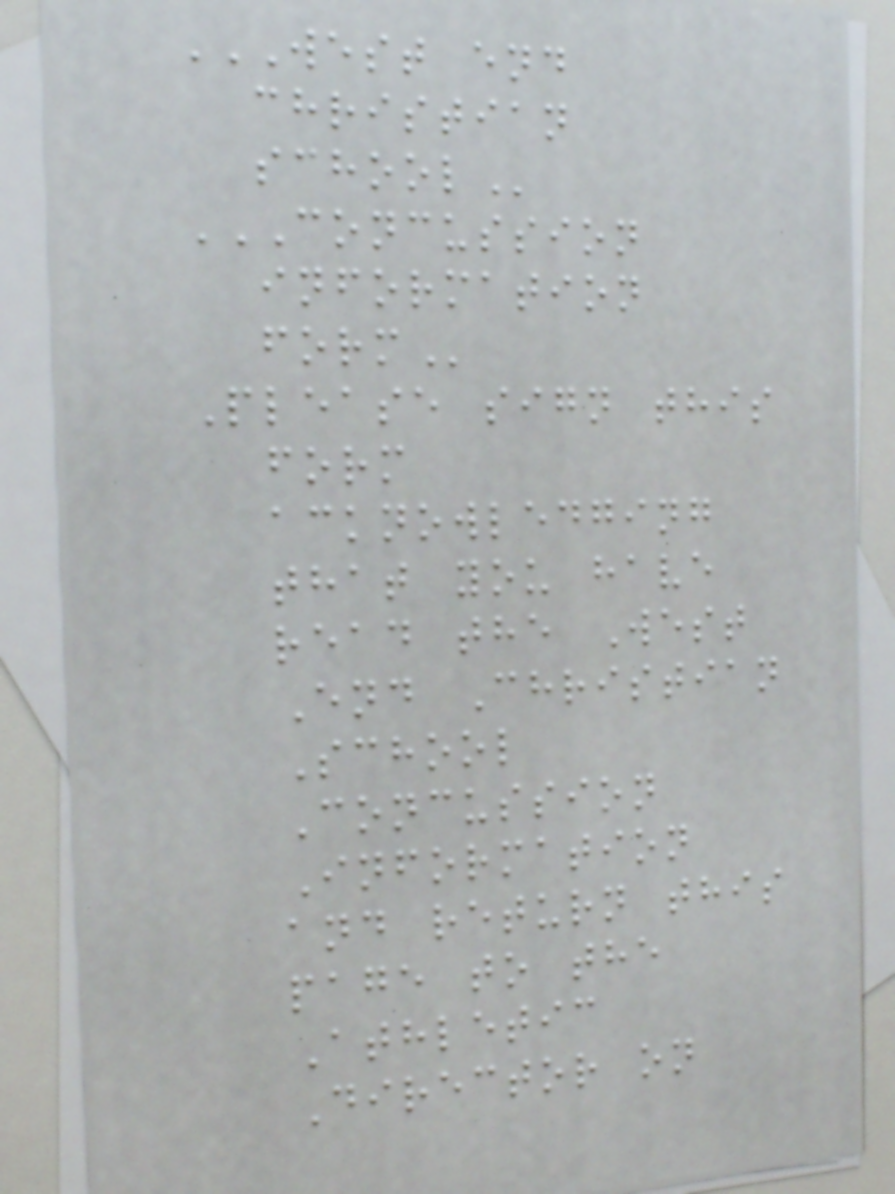WEST END
CHRISTIAN
SCHOOL
CONCUSSION
INFORMATION
FORM
Please sign this
form
acknowledging
that you have
read the West
End Christian
School
Concussion
Information
and return this
page to the
Athletic
Director on
